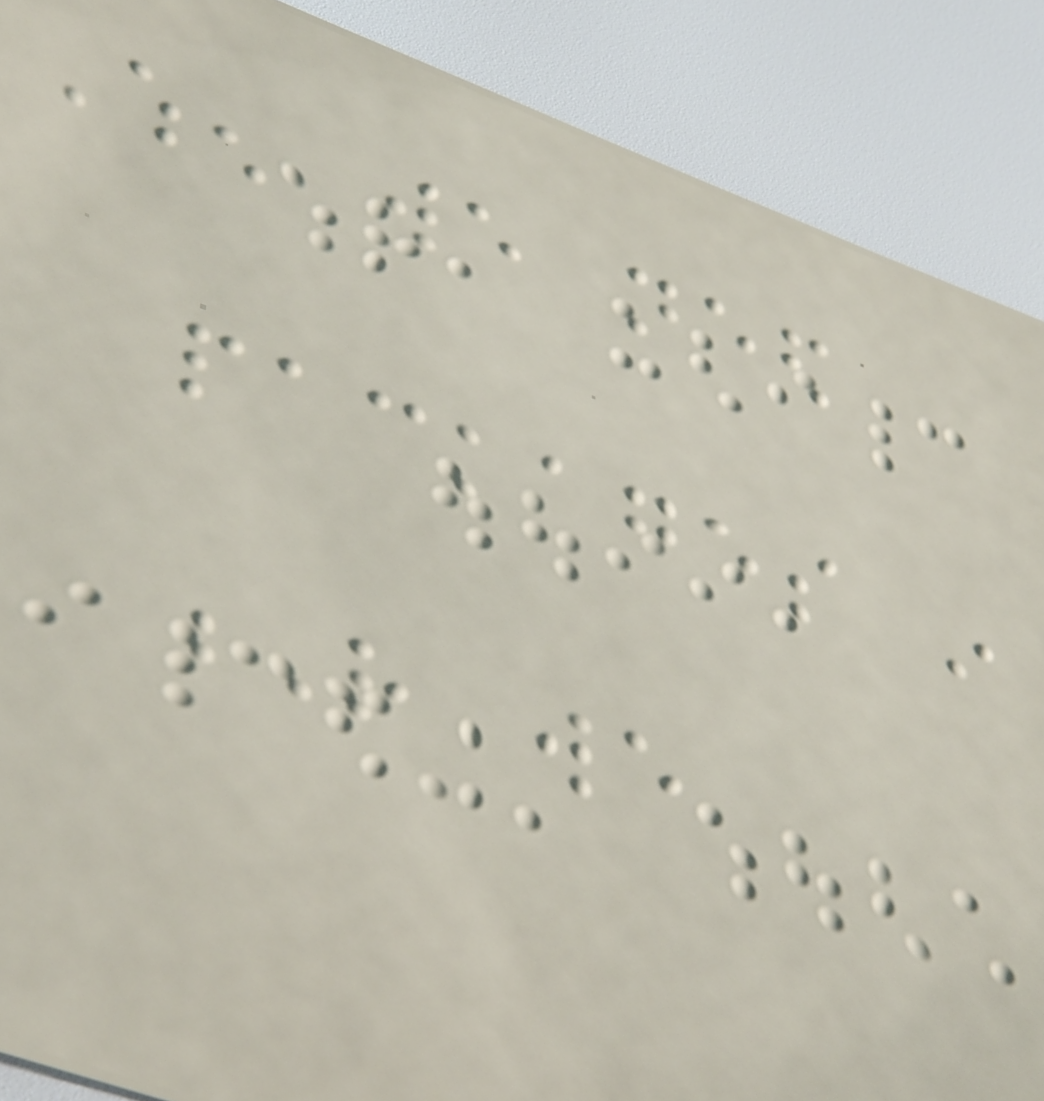When we need
packages in
R we
